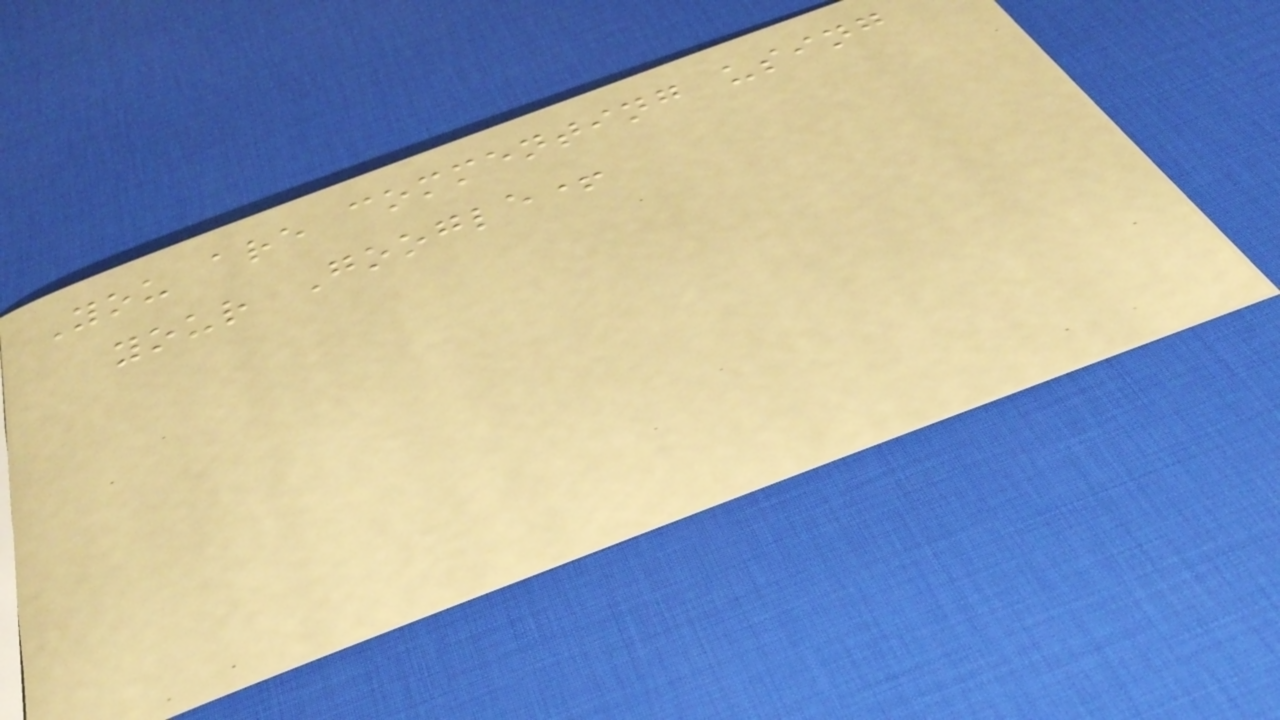You are commenting using
your Google+
